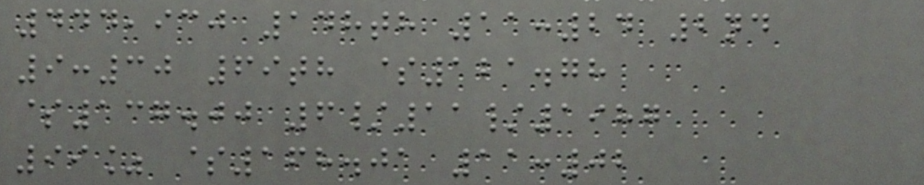444,930 148th 11:24 2nd
9:30 69th $121.78
$137.00 6/11/1987
99% $168.01 11:02
